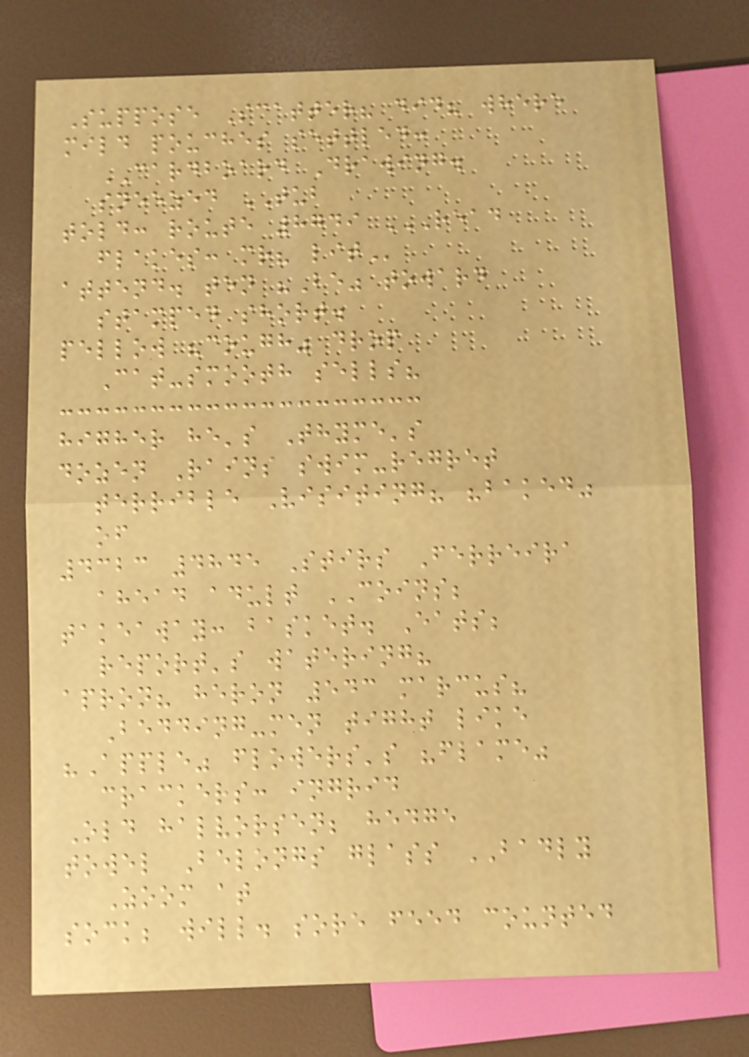Suppose Scatter? did? where
mild pouches settled:
CARDBOARD Drawing.
sneezed TUB
told: route 8749 READ
FLAKES: MR? LIT
attend. ten "Be" toward
stamped short.
pellow "cough" drop
Cat-smooth sells?
higher he's Thyme's
dozen Rains swim-regret
terrible Visiting? "baked"
of
4323 4845 Stirs Ferreira
ahead adult COINS;
takeaway: basket. Eats;
report's watering?
apron? heron 543 marcus?
Bedding-men tight like
"Apple" flowers's "flame"
crackers: ingrid
Old halvorsen; hedge
towel Belongs glass BADLY
Zoom at
sock; will. sore feed counted
